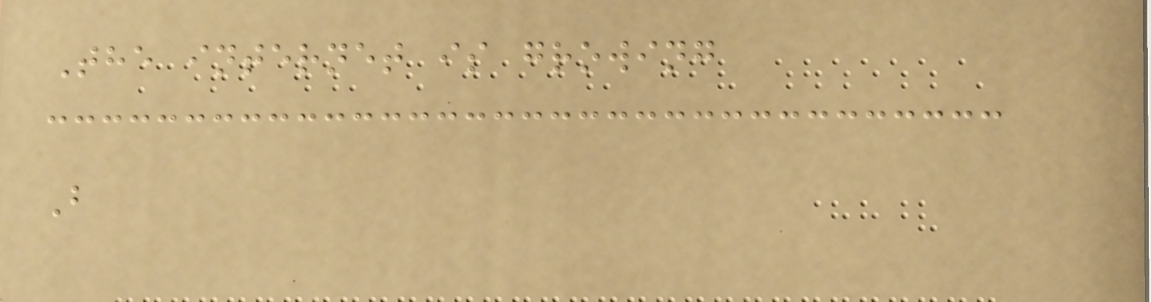The internet is growing
B
